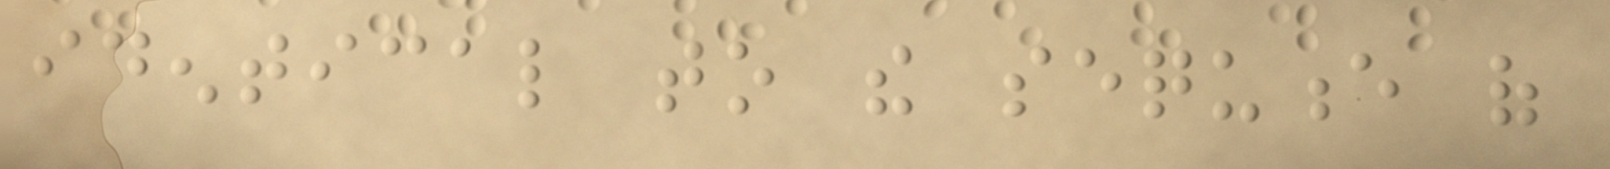identical to the sequence of
